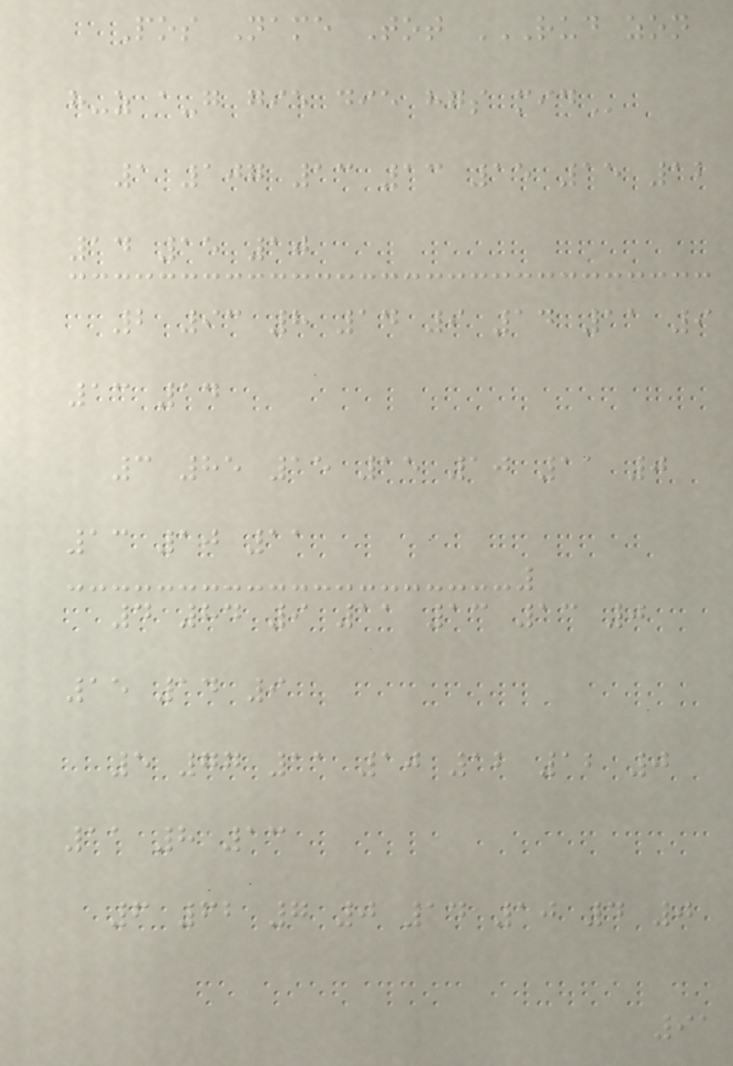Pos Name Tot RUD ZON
H-Z A-G GIE DIE HGS MID
1 107 13 13 15 15 12
14 15 10
2 93 8 14 9 14 11 9
13 14
3 85 15 15 10 11 0
13 10 11
4 84 9 11 13 13 0
15 14 9
5 77 11 10 12 12 0
11 8 13
6 62 7 0 14 10 4 0
91
